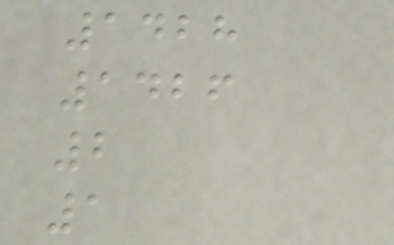1428
1426
2
1
